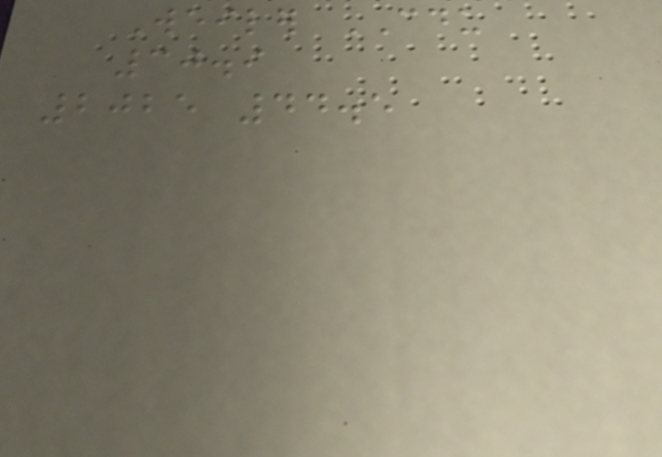Weiler CDU
30.9
2025 44.5
